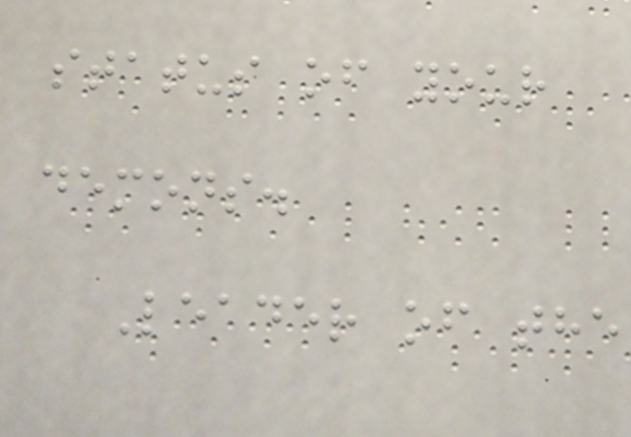status of your
demons.
Leader of the
